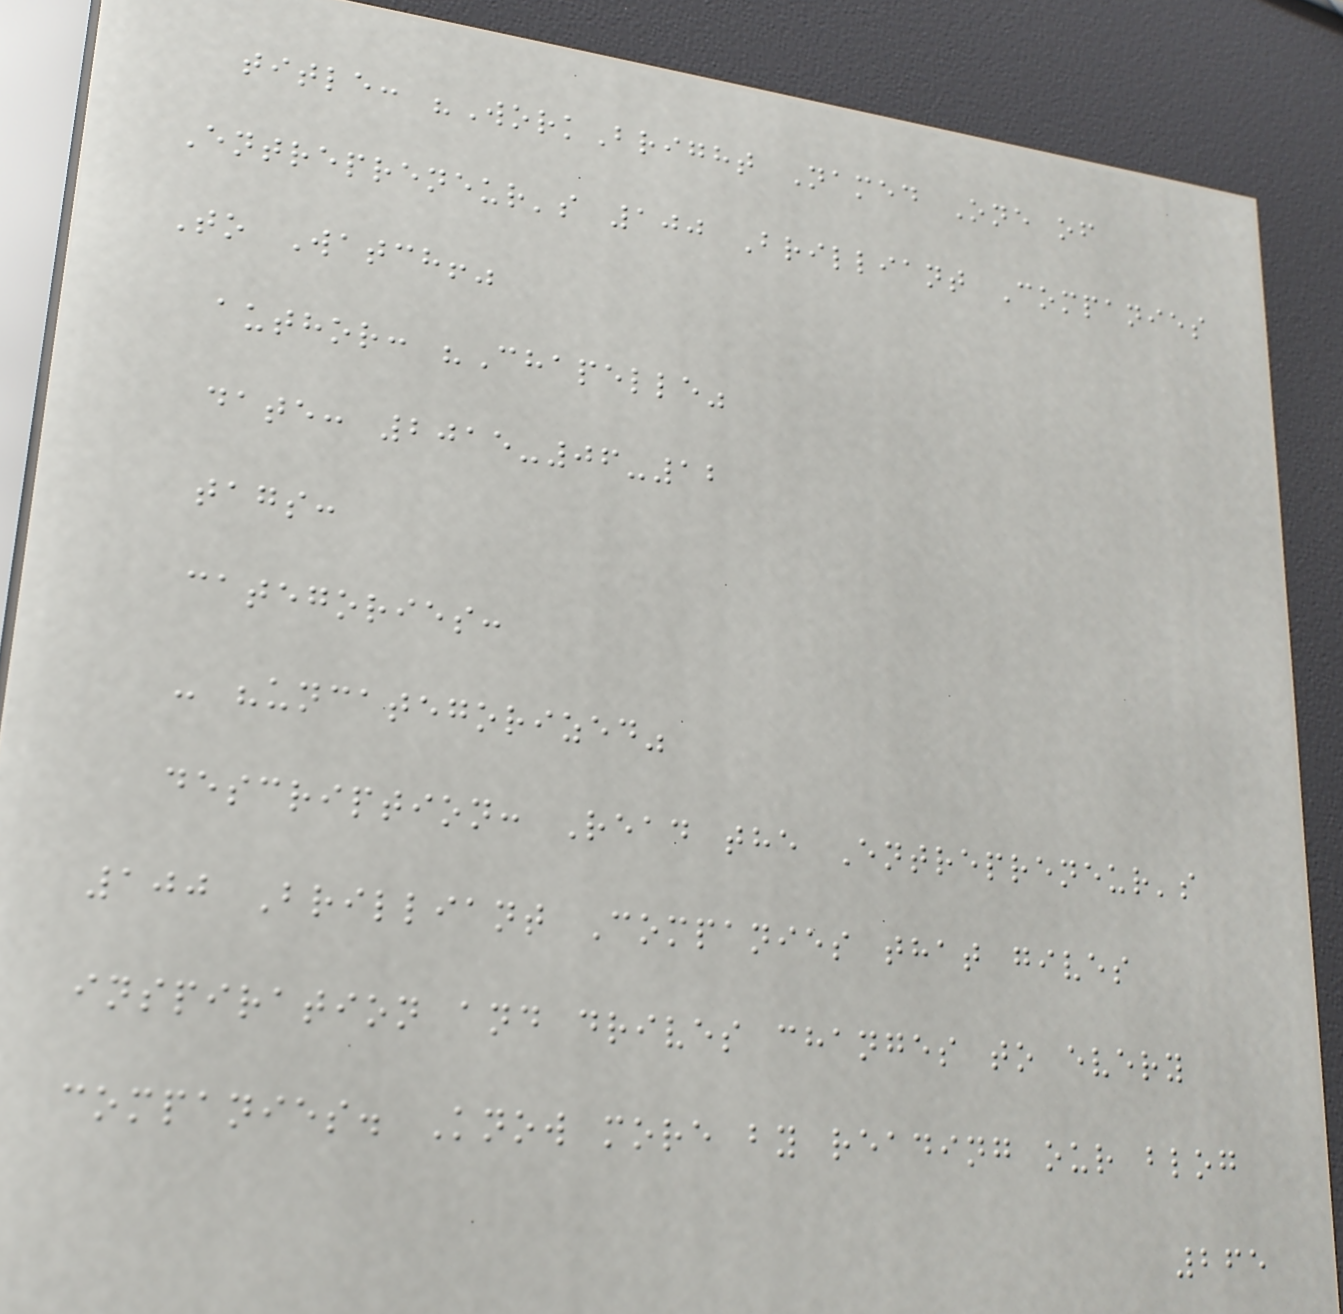title: "WorkBright Named One of
Entrepreneur's 100 Brilliant Companies
To Watch!"
author: "Chapelle"
date: 2015-06-12
tags:
categories:
- "uncategorized"
description: Read the Entrepreneur's
100 Brilliant Companies that gives
inspiration and drives changes to every
companies. Know more by reading our blog
265
